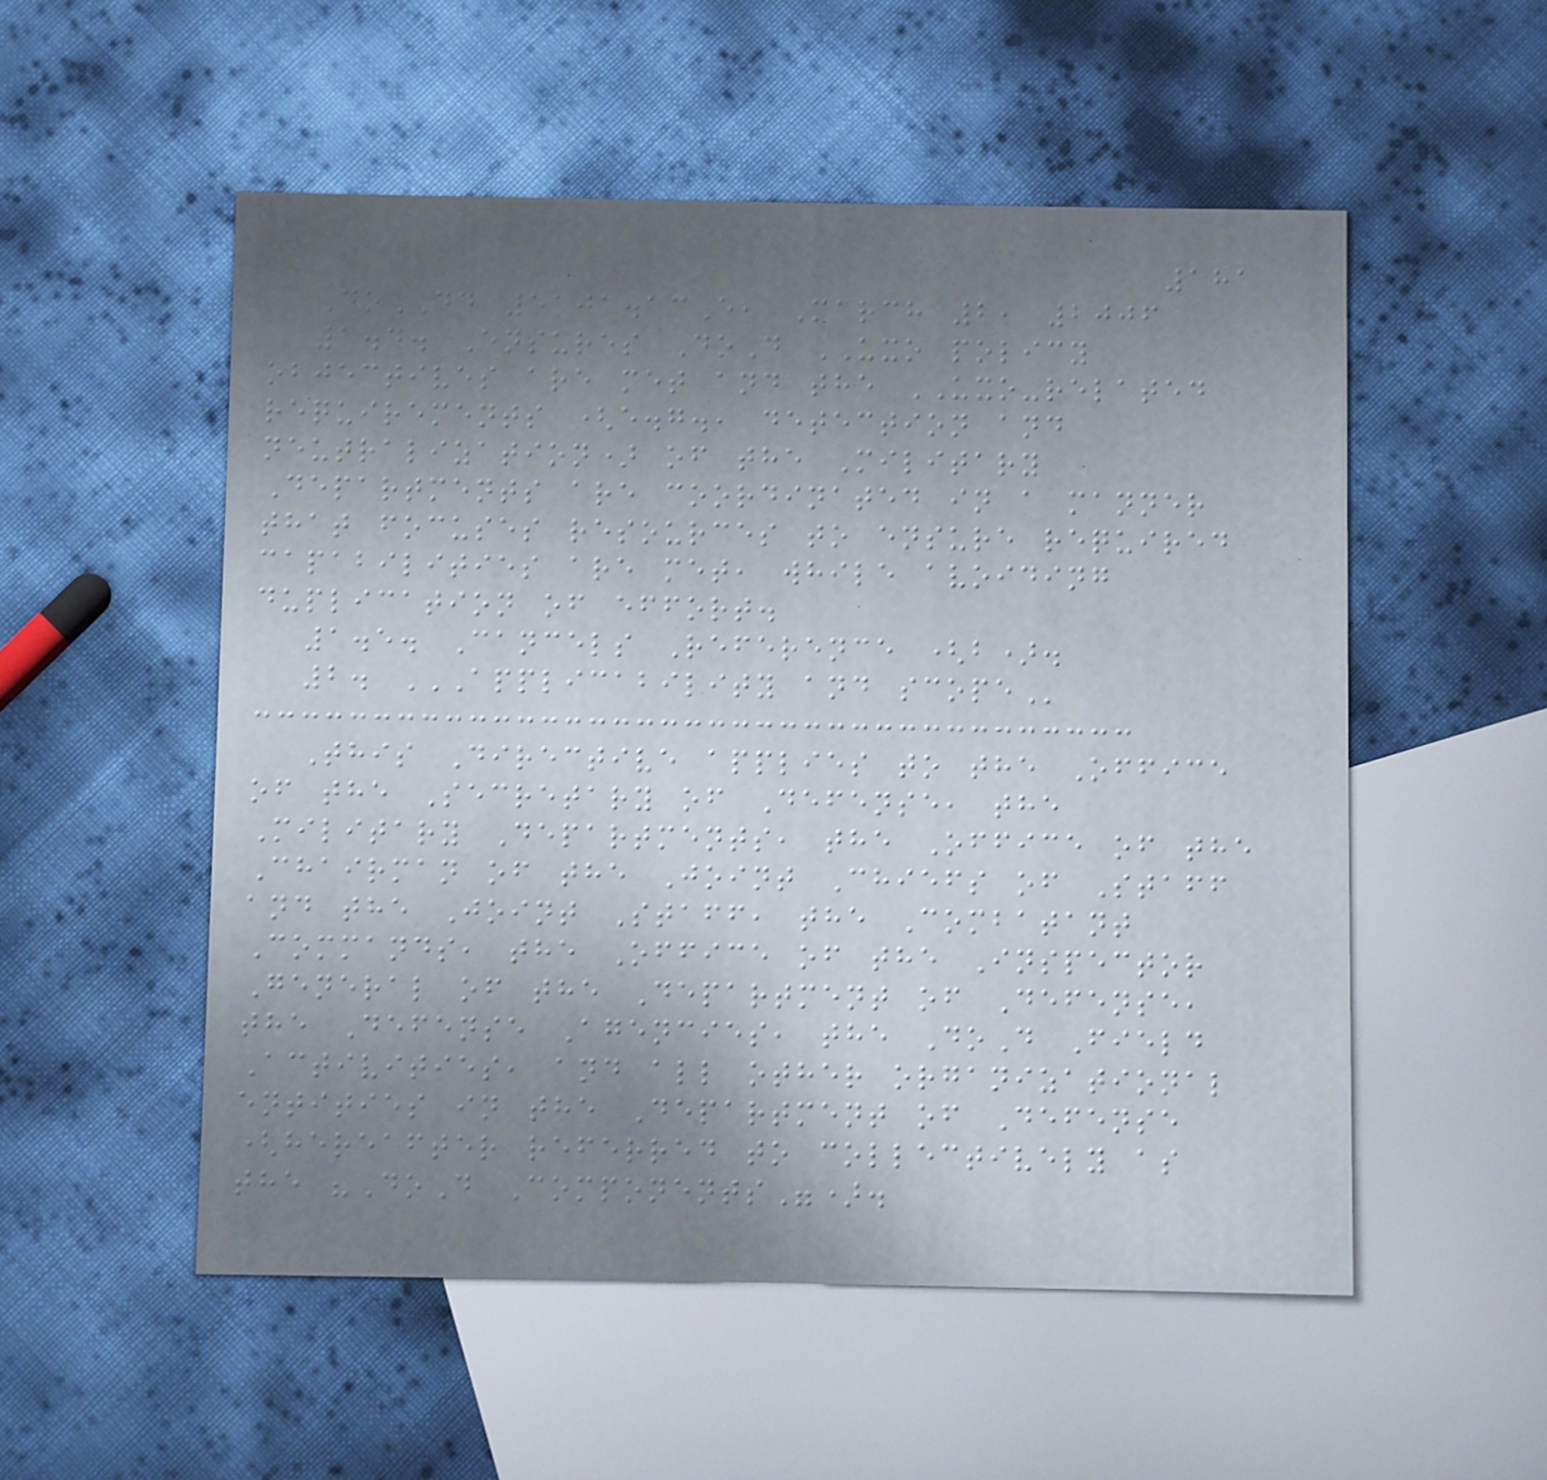181
DoDD 5101.13E, March 2, 2006
1.4. Ensures DoD UXO policy
objectives are met and the UXO-related
requirements (e.g., detection and
neutralization) of the Military
Departments are coordinated in a manner
that focuses resources to ensure required
capabilities are met, while avoiding
duplication of effort.
1.5. Cancels Reference (b).
2. APPLICABILITY AND SCOPE
This Directive applies to the Office
of the Secretary of Defense, the
Military Departments, the Office of the
Chairman of the Joint Chiefs of Staff
and the Joint Staff, the Combatant
Commands, the Office of the Inspector
General of the Department of Defense,
the Defense Agencies, the DoD Field
Activities, and all other organizational
entities in the Department of Defense
(hereafter referred to collectively as
the "DoD Components").
